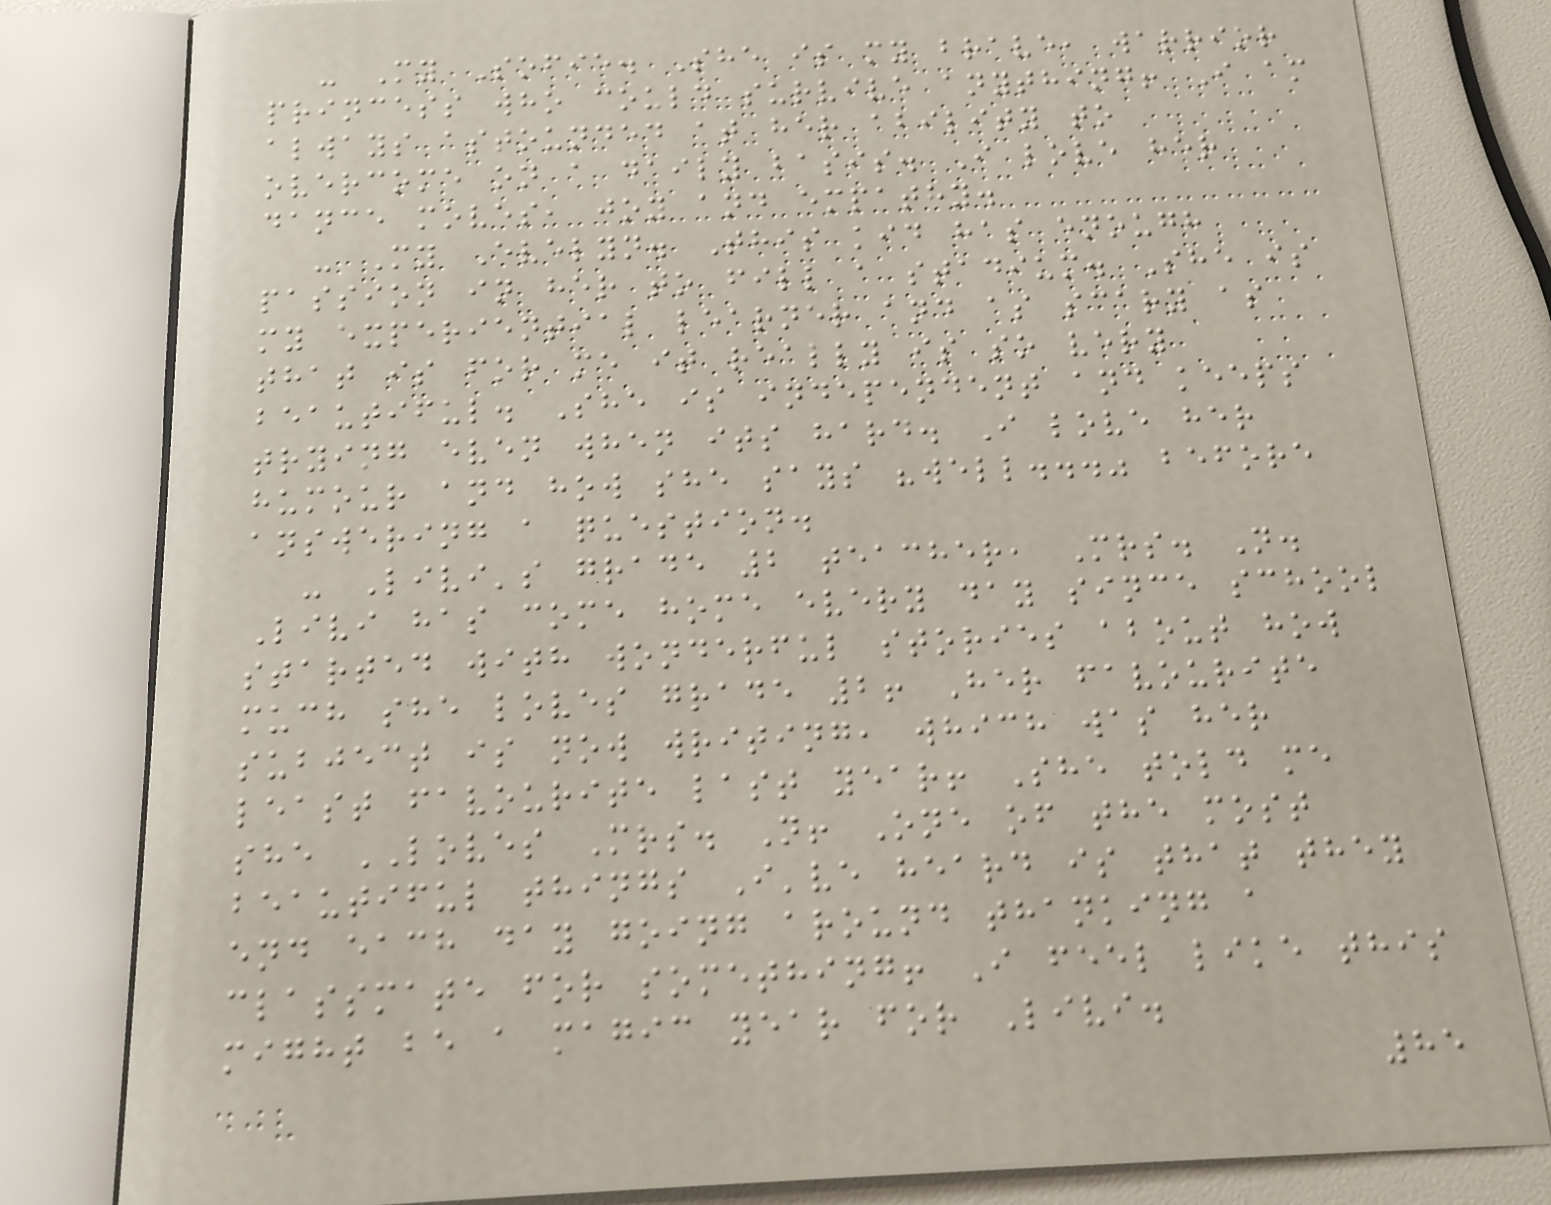- My Sofie. She is my brave, warrior
princess who could survive anything! I am
always astounded at her ability to
overcome on a daily basis. I love her
dance moves, joy and empathy.
- My Evelyn. This kid has enough
passion in her to fill a stadium. She is
my experiential learner and as scary as
that is for me it really is so very
beautiful. She is independent and keeps
trying even when its hard. I love her
humour and how she says "well..." before
answering a question.
- Livi's grade 2 teacher, Mrs. N.
Livi has come home every day since school
started with wonderful stories about how
much she loves grade 2! Her favourite
subject is now writing, which was her
least favourite last year! She told me
she LOVES Mrs. N! One of the most
beautiful things I've heard is that they
end each day going around thanking a
classmate for something! I feel like this
might be a magic year for Livi.
85
